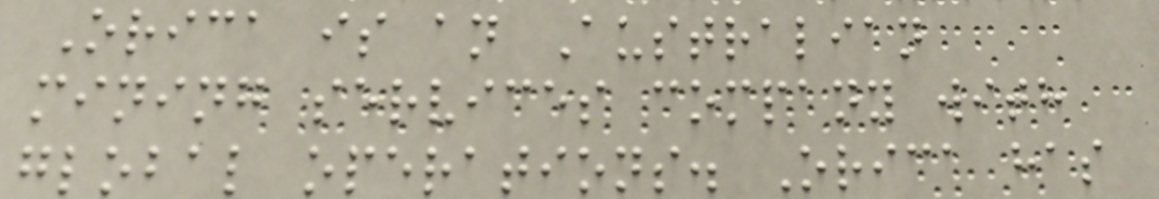Orica is an Australian
mining services company with
global operations. Orica has
